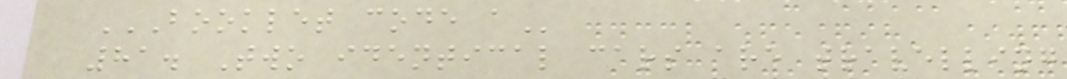BOOKLET CODE A
81. Two identical cars are travelling
